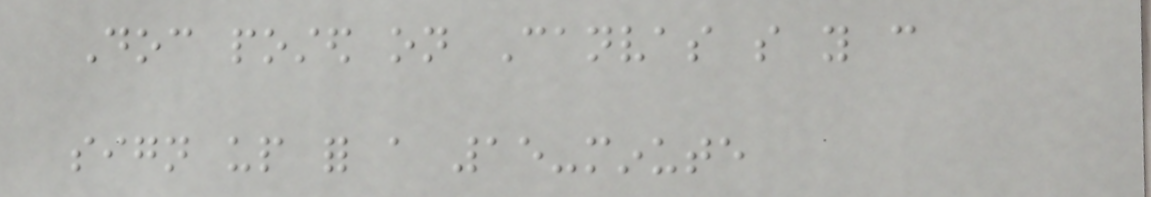Doc posted on Canvas so you can
sign up for a 15-minute
